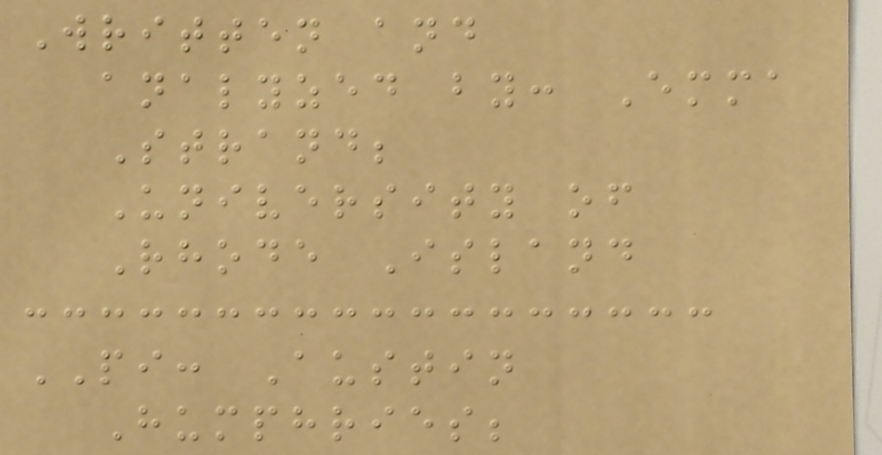Written and
analyzed by: Emma
Strand;
University of
Rhode Island
PI: Austin
Humphries;
